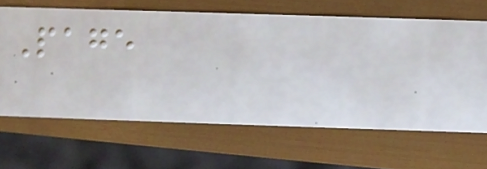Page
